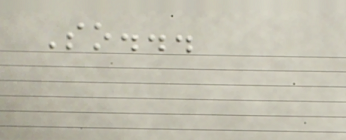So...
